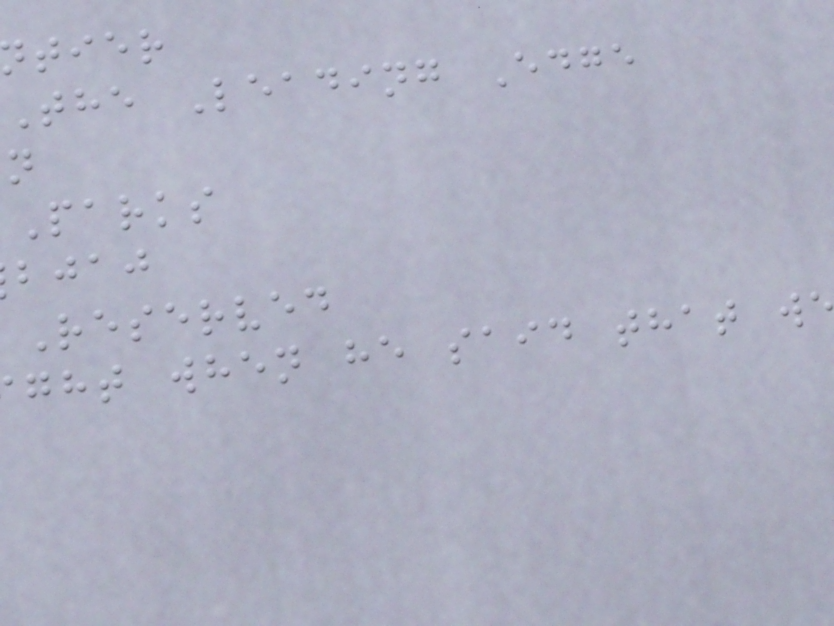The Leading Edge
Parks
Reserved
ght when he said that w
